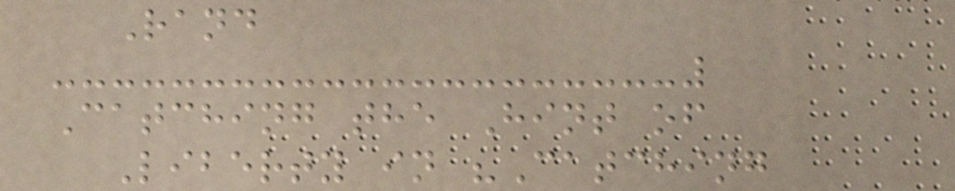Rand
Catching the Hint of
Liberty in "Catching
